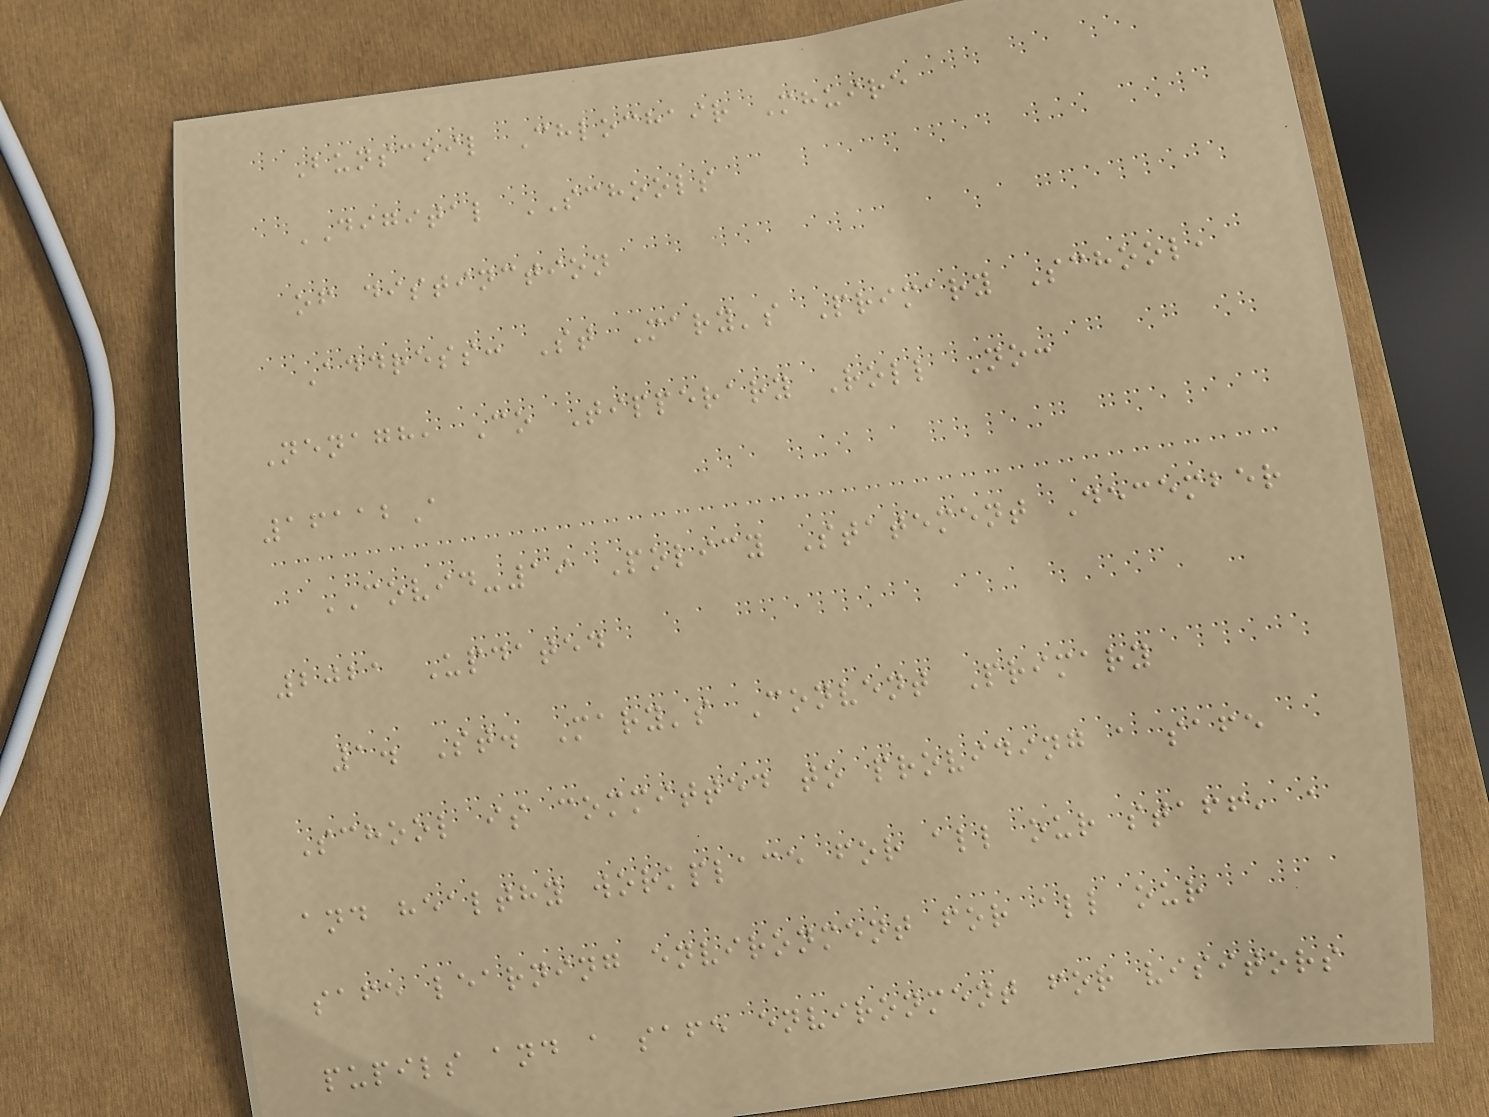Bunscoil Chlochair Mhuire
DIGITAL SCHOOLS
of distinction
Address: St Mary's Primary School,
Nenagh, Co Tipperary Roll No:
16112A
COVID-19 Policy Statement December
2021 Updated
1. St. Mary's Convent Primary
School is committed to providing a safe
and healthy workplace for all our staff, a
safe learning environment for all our
pupils and a safe environment for visitors
